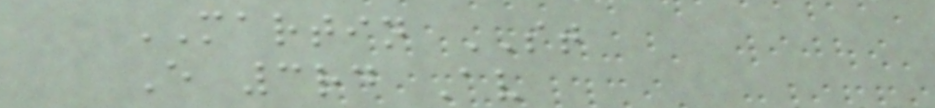MARTIN ST
E 3rd Av
